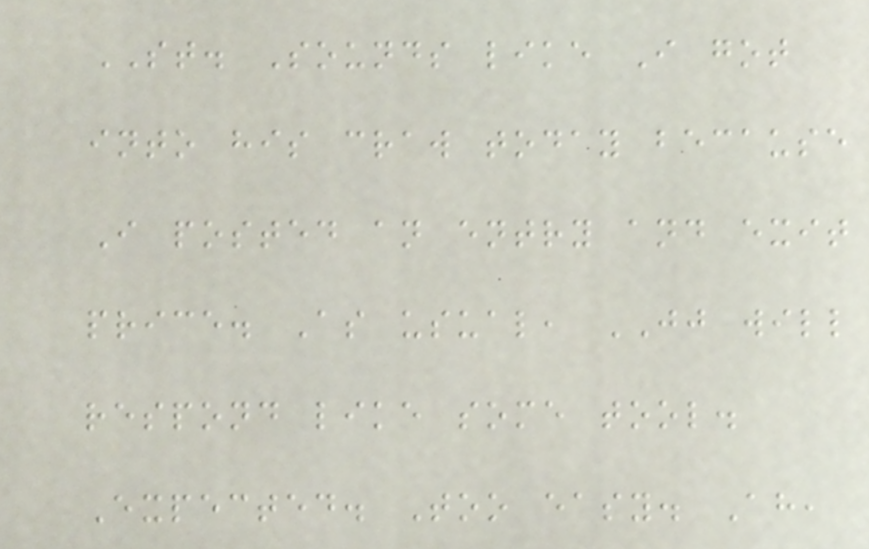ST. Sounds like I got
into his craw today because
I posted an entry and exit
price. As usual, JJ will
respond like some tool.
Expected. Too easy. Ah,
